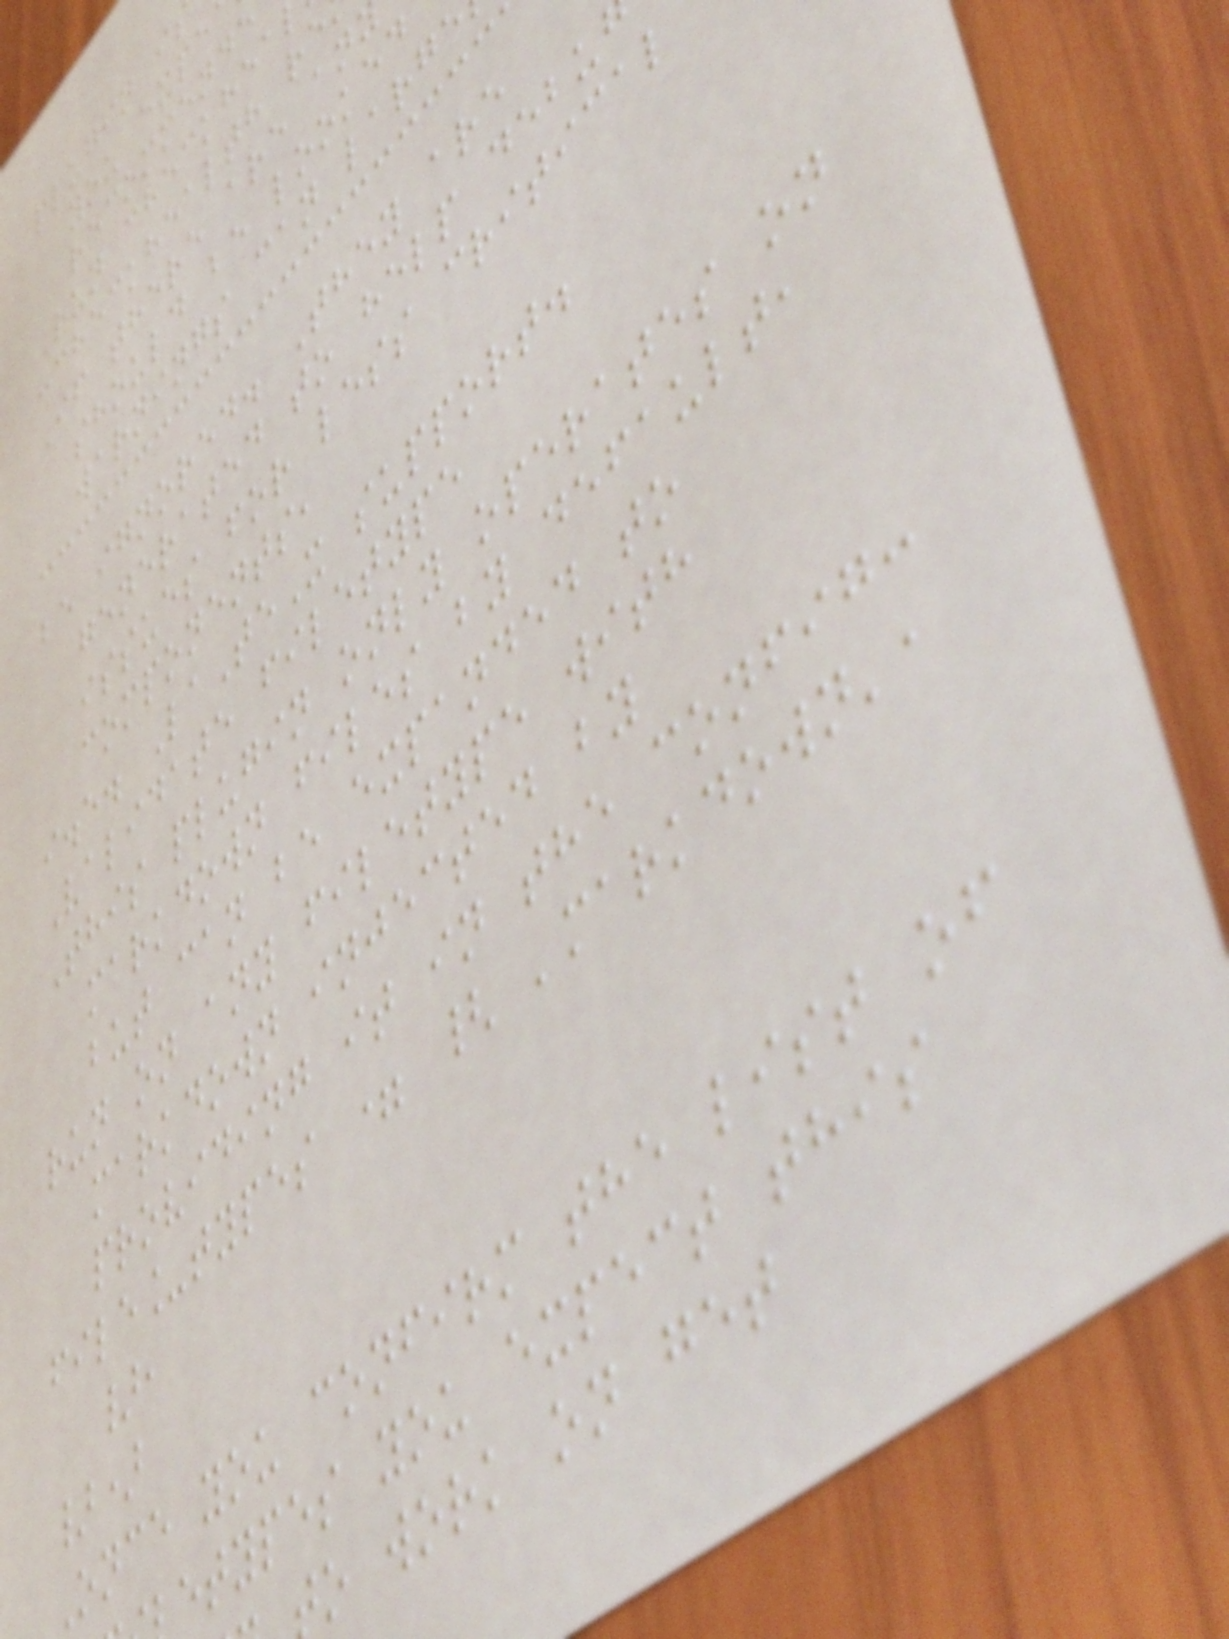plugin i
you expe
recommende
Run checkhea
:checkhealth re
If there are an
should be looked
warnings can large
be ignored. They are
generated to help debu
issues for less critical
components,
i.e. LaTeX support.
Validate filetype
This plugin only operates on
markdown files by default,
but can be expanded to
run on any filetype with
markdown injected by
providing it in the config:
file_types = { 'markdown',
},
})
Once you confirm the list of
etypes you expect this
o work on get
